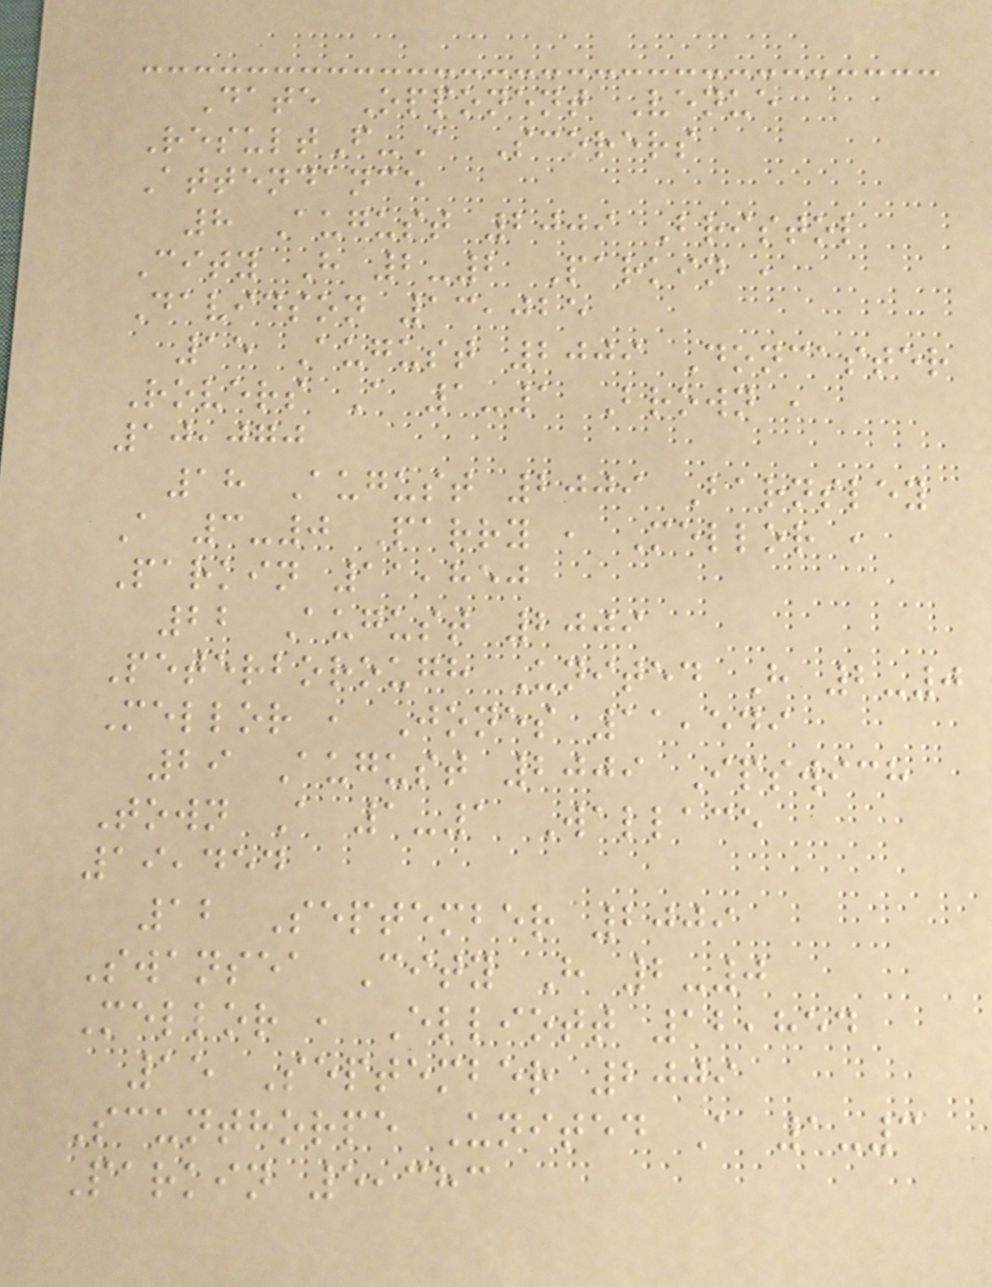Date Opponent Venue
ResultF-A Scorers
Attendance
8 August 2009 Bristol
City H 2-2 Parkin ,
Davidson 13,025
15 August 2009 Doncaster
Rovers A 1-1 Brown ,
10,070
18 August 2009 Barnsley
A 3-0 Parry , Mellor ,
Parkin 11,850
22 August 2009
Peterborough United H 2-0
Mellor , Jones 11,549
29 August 2009 Ipswich
Town A 1-1 Wallace
19,454
12 September 2009
Swansea City H 2-0
Mellor , Elliott 12,854
15 September 2009
Scunthorpe United A 1-3
Parkin 5,383
